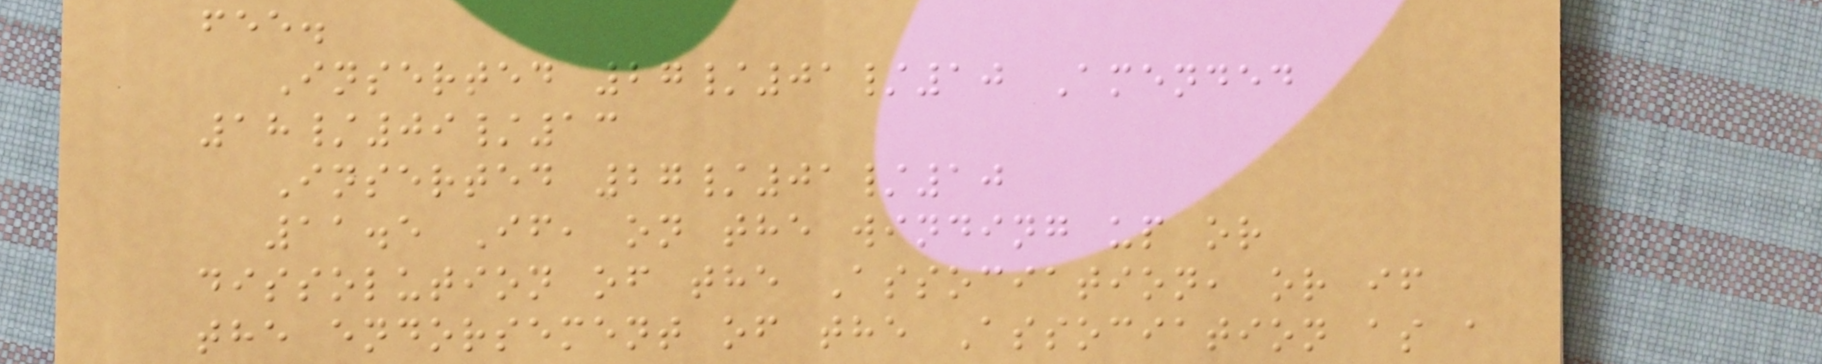fee.
Inserted 27/01/10 Amended
18/09/13
Inserted 27/01/10
11.5 If, on the winding up or
dissolution of the Association, or if
the endorsement of the Association as a
